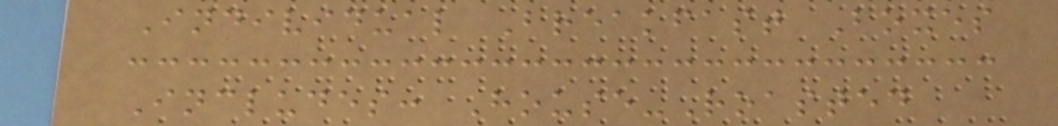Individual Breakfast Boxes
Includes: House-Roasted
